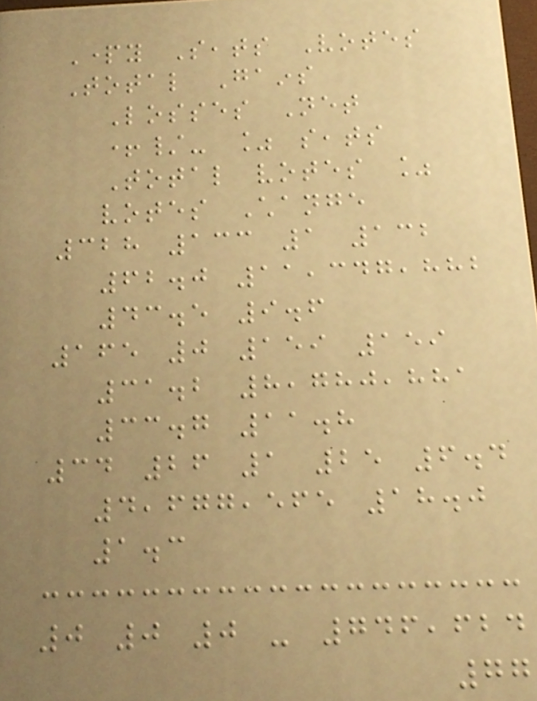Party Seats Votes
Total Gains
Losses Net
+/- % seats
Total votes %
votes Change
328 133 1 132
62.0 11,347,882
43.5 9.6
165 0 159 159
31.2 8,780,881
33.7 11.8
34 26 1 25 6.4
4,677,565 18.0
1.3
0 0 0 - 746,624
77
